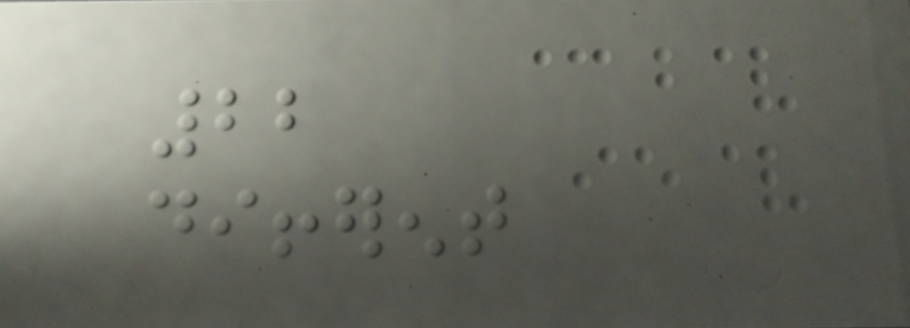22
different
